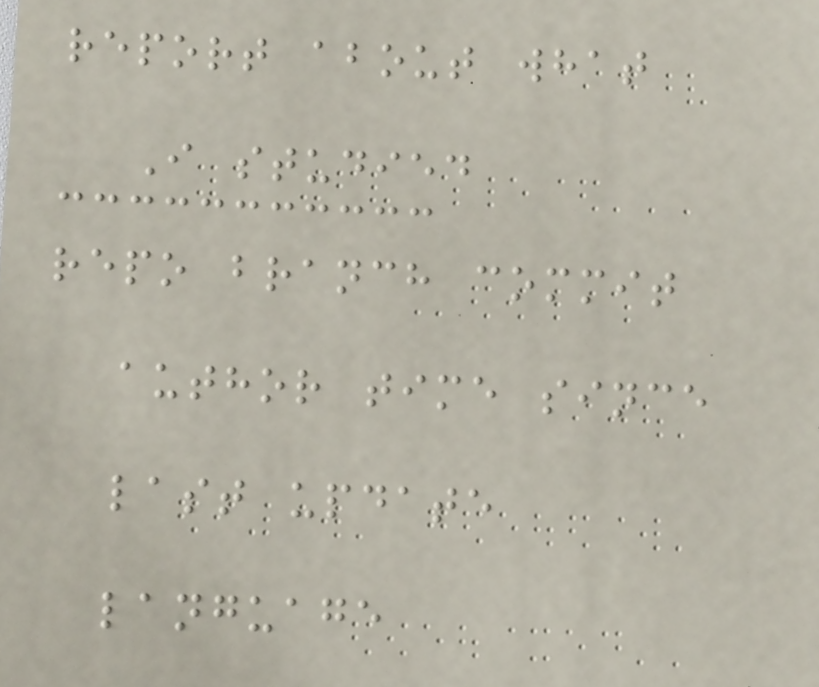report about what
I studied
repo branch commit
author time since
last update
language
